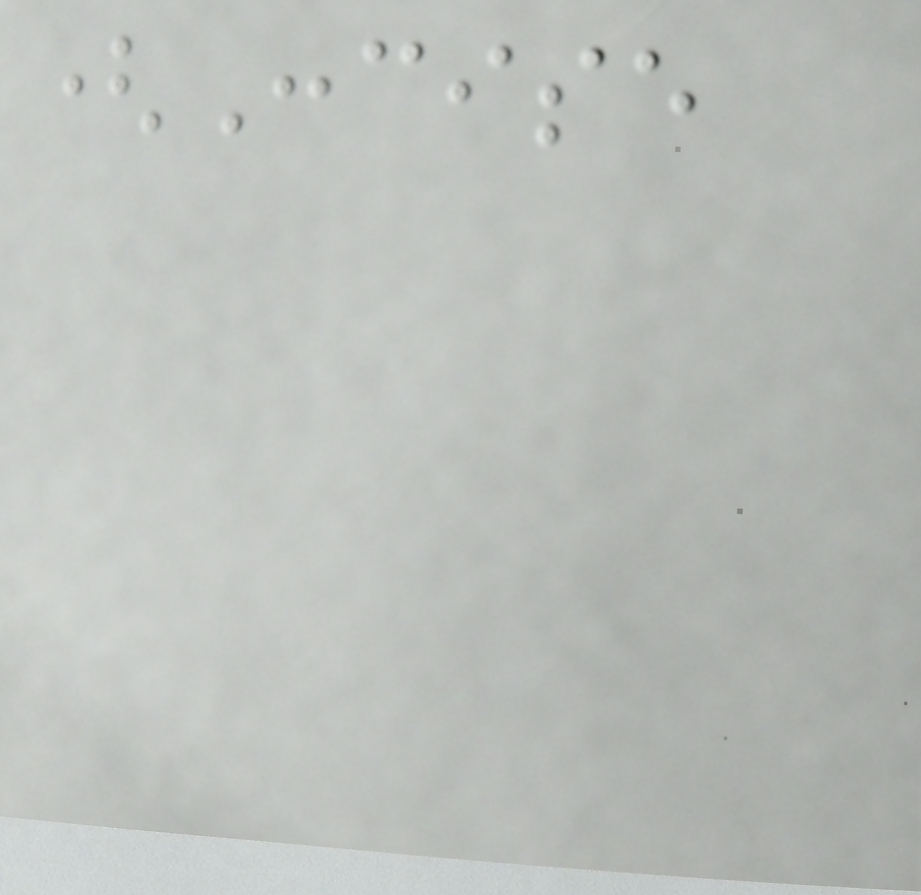(Concise
